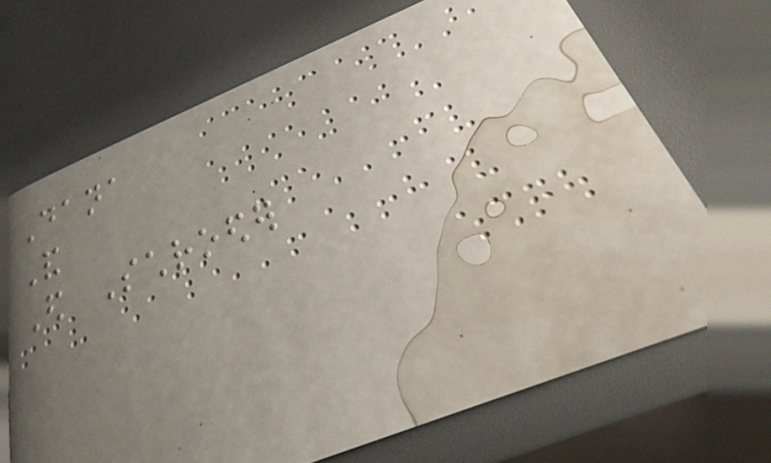Dana
And
Ed Schroeder
